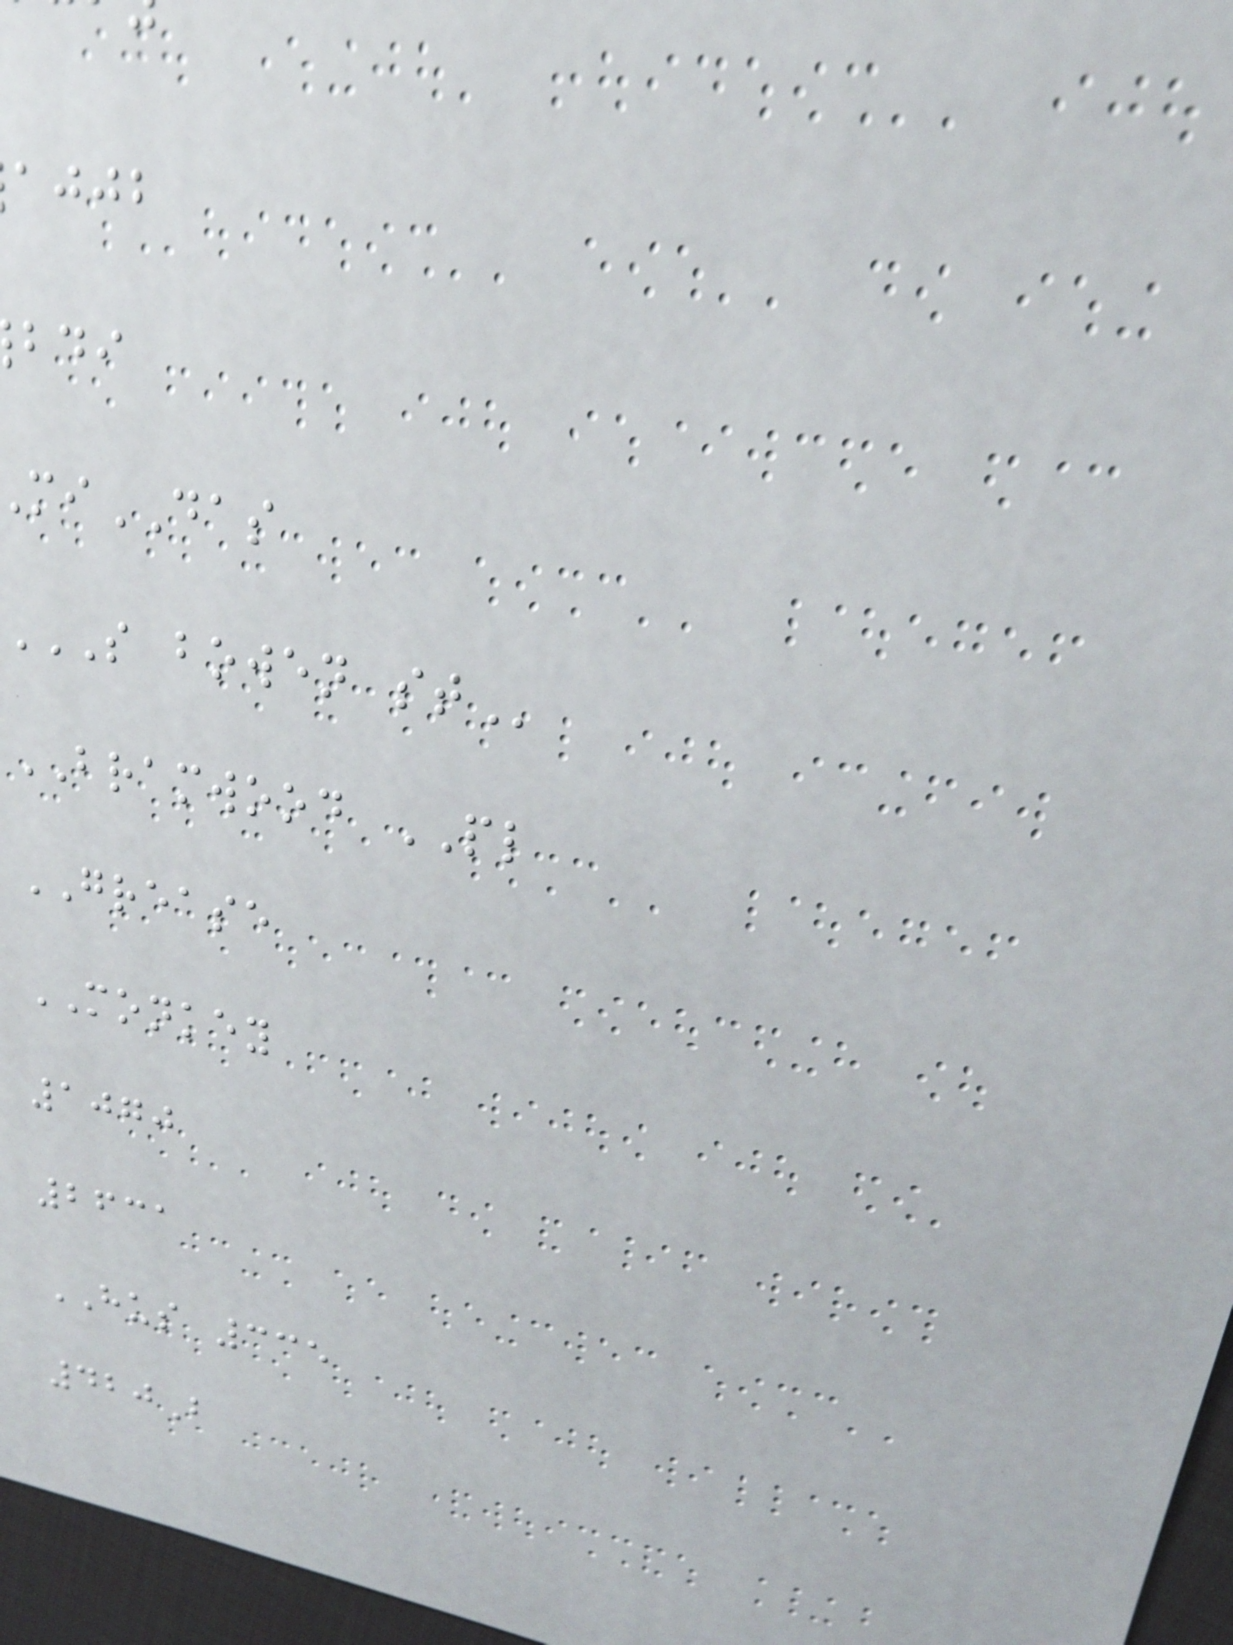ajjb
iDAS
S BOWEN ST
BRAMWOOD PL
GREASE
MONKEY
1070
2631
HUS 335
420B
